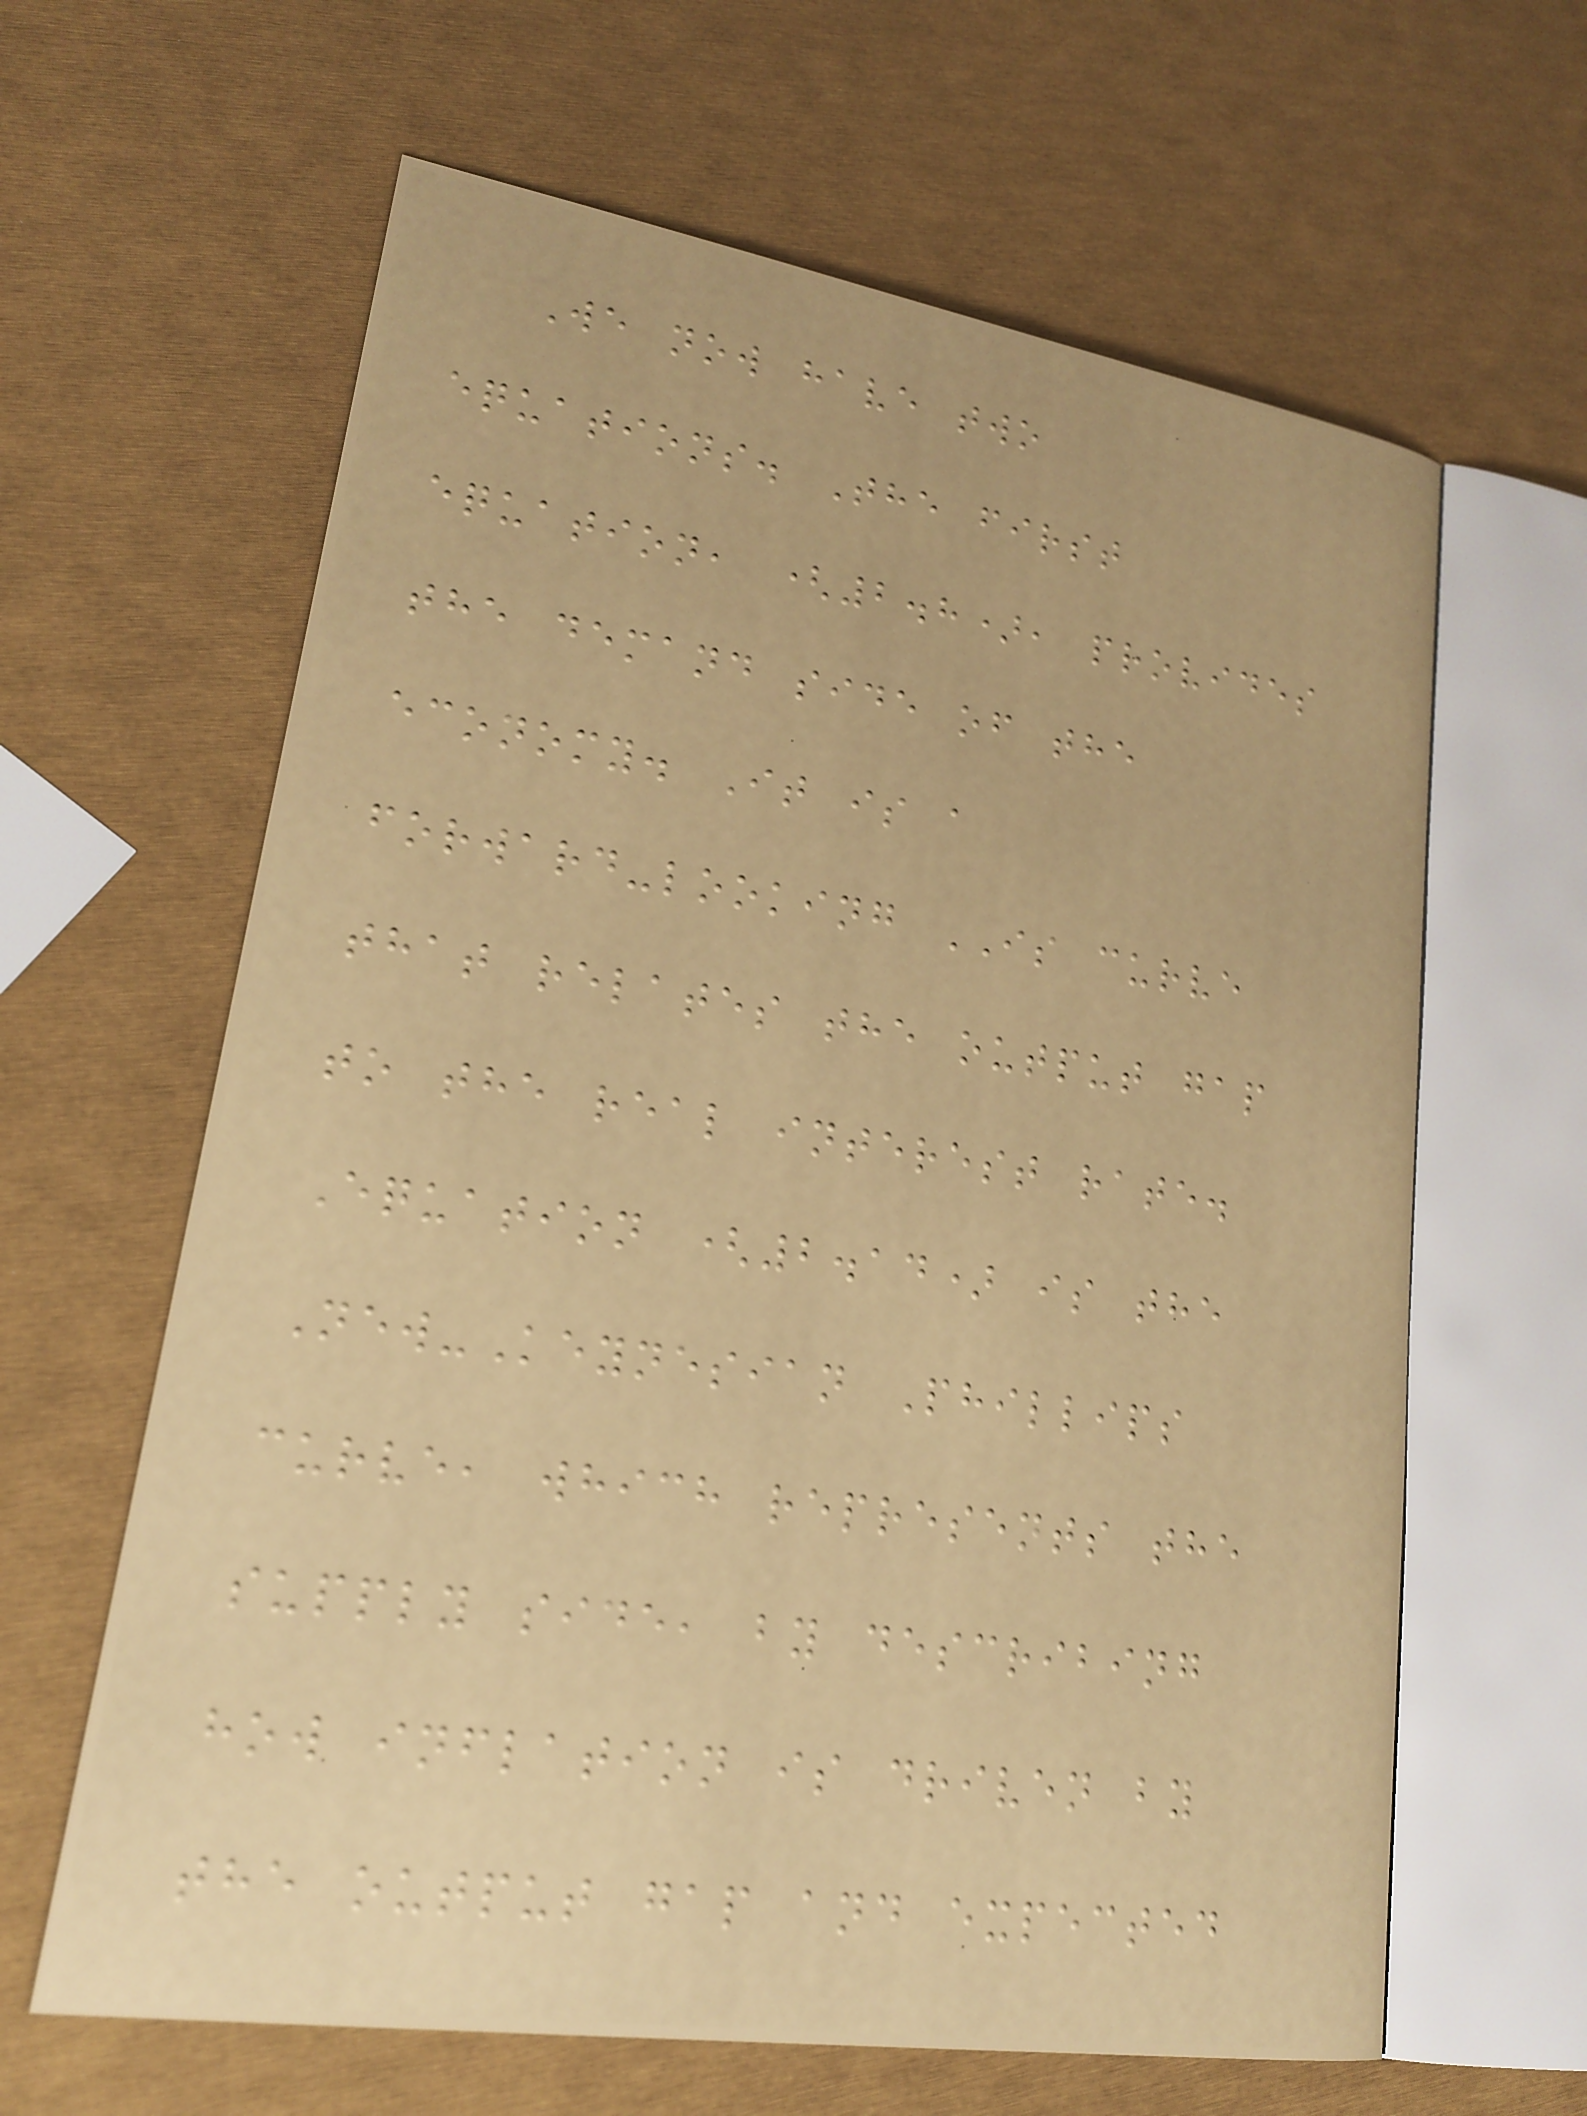We now have two
equations. The first
equation, (2.8), provides
the demand side of the
economy. It is a
forward-looking IS curve
that relates the output gap
to the real interest rate.
Equation (2.14) is the
New-Keynesian Phillips
curve, which represents the
supply side, by describing
how inflation is driven by
the output gap and expected
